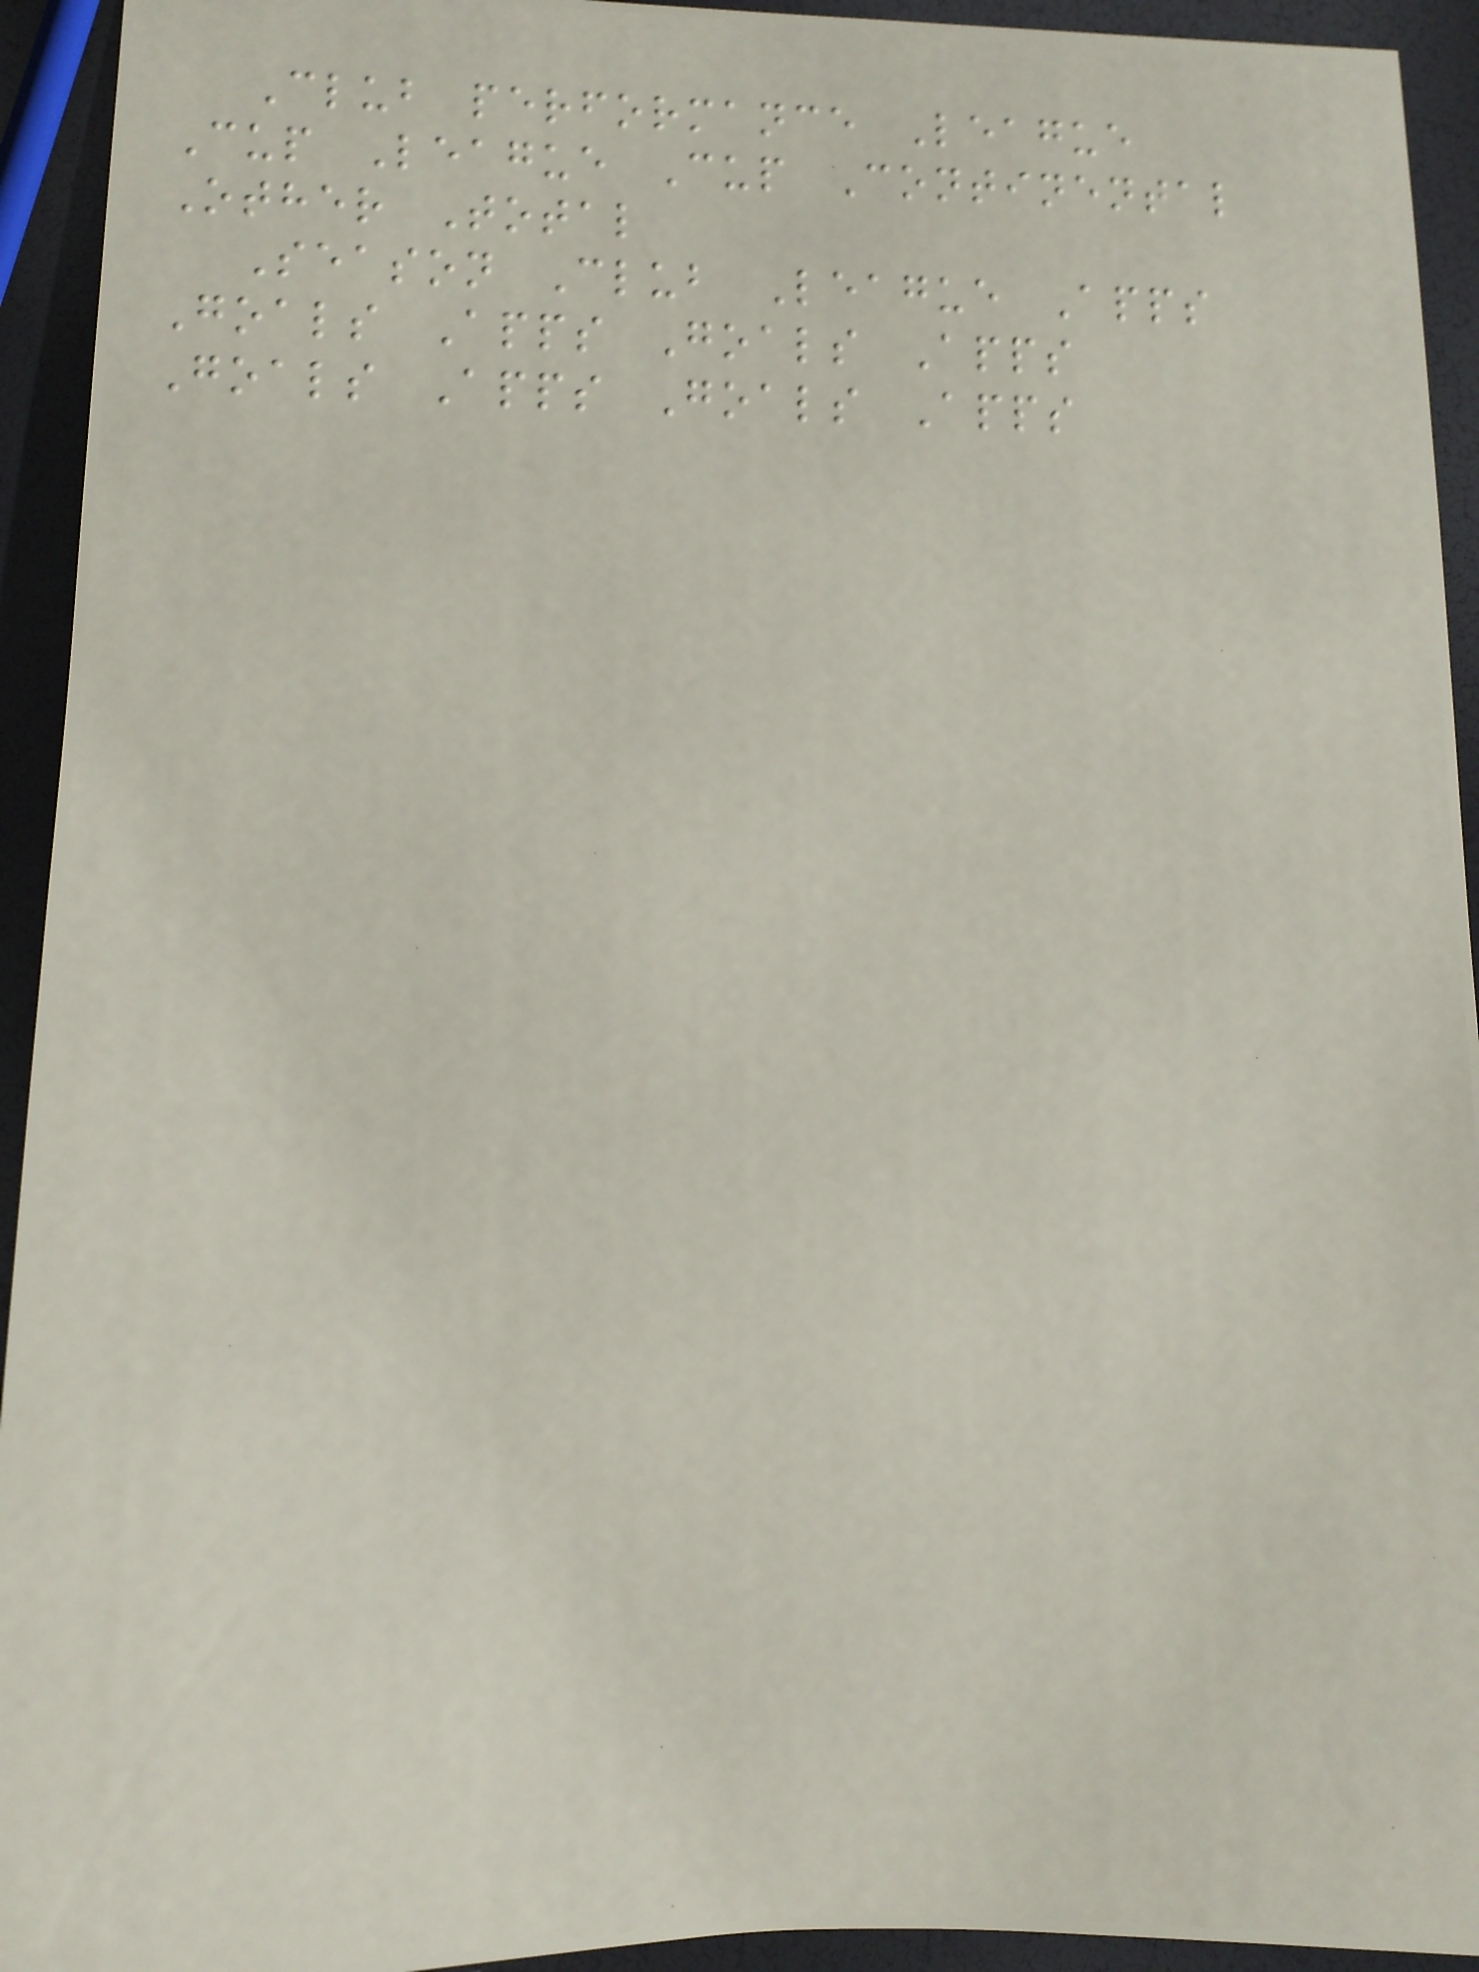Club performance League
Cup League Cup Continental
Other Total
Season Club League Apps
Goals Apps Goals Apps
Goals Apps Goals Apps
